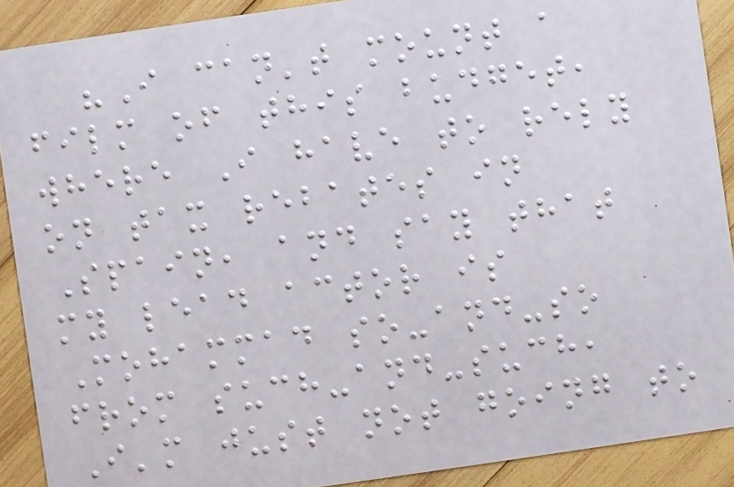"I can't mount a
film of this budget,
where I have to rely
on tax rebates in
Spain, and say that
my lead actor is
Mohammad so-and-so
from such-and-such,
I'm just not going to
